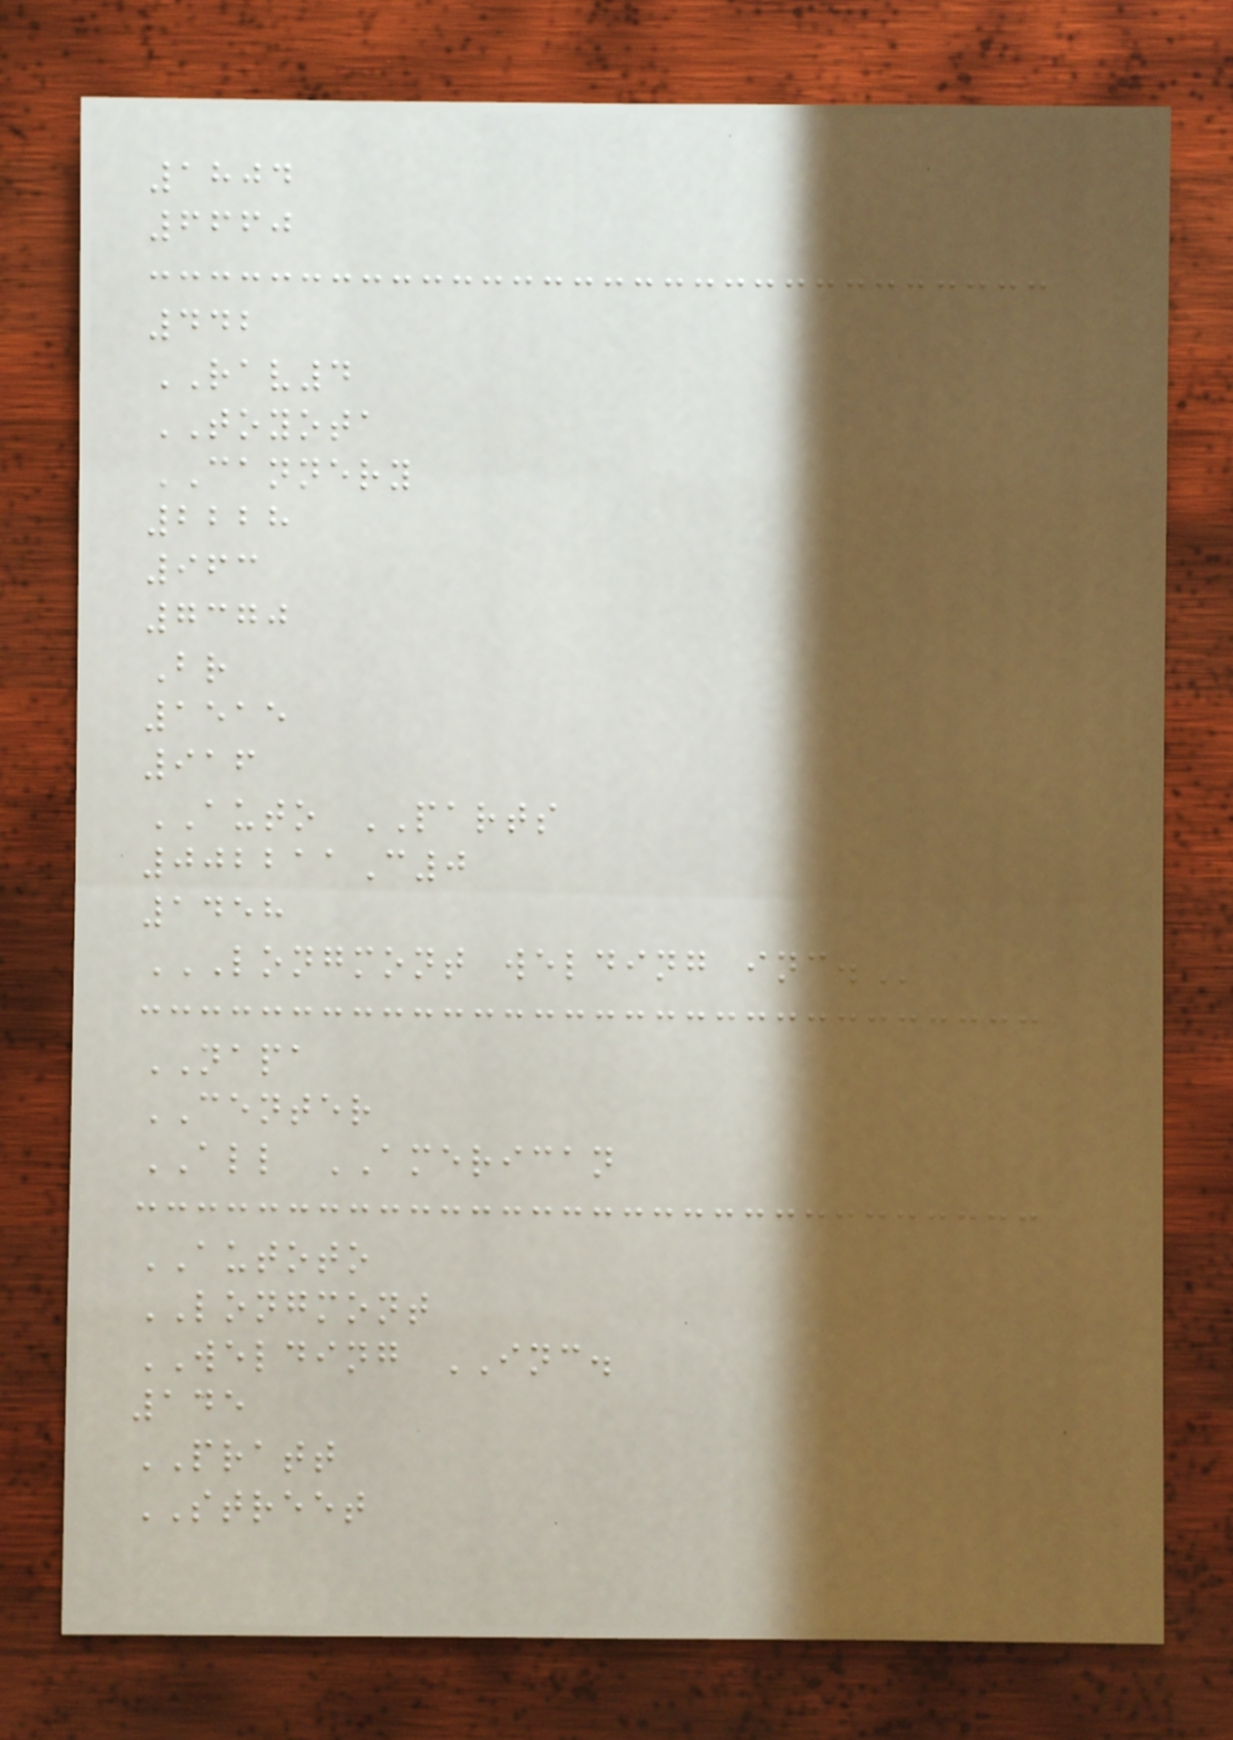1804
6660
442
RAV4
TOYOTA
CANNERY
2228
963
7370
Br
1515
916
AUTO PARTS
002211C0
1458
LONGMONT WELDING INC.
NAPA
CENTER
ALL AMERICAN
AUTOTO
LONGMONT
WELDING INC.
145
PRATT
STREET
